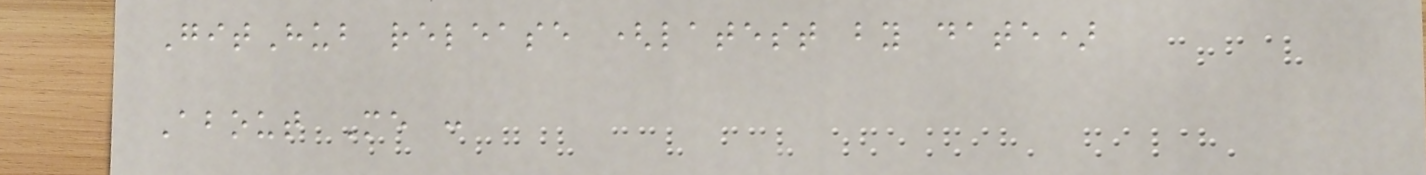GitHub release (latest by date)
About Me :
